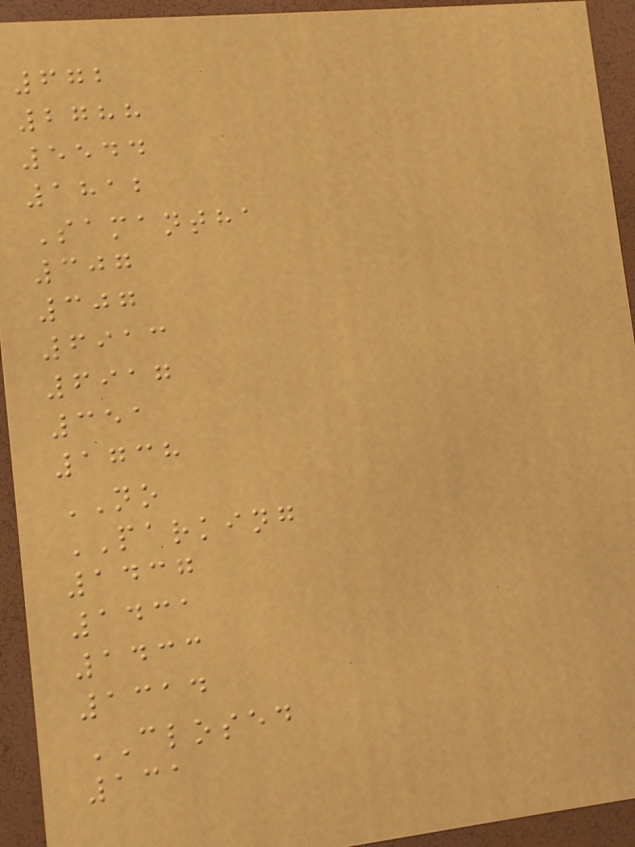672
2788
5544
1812
Samantha
307
307
6913
6917
351
1738
NO
PARKING
1437
1431
1433
1314
CLOSED
131
